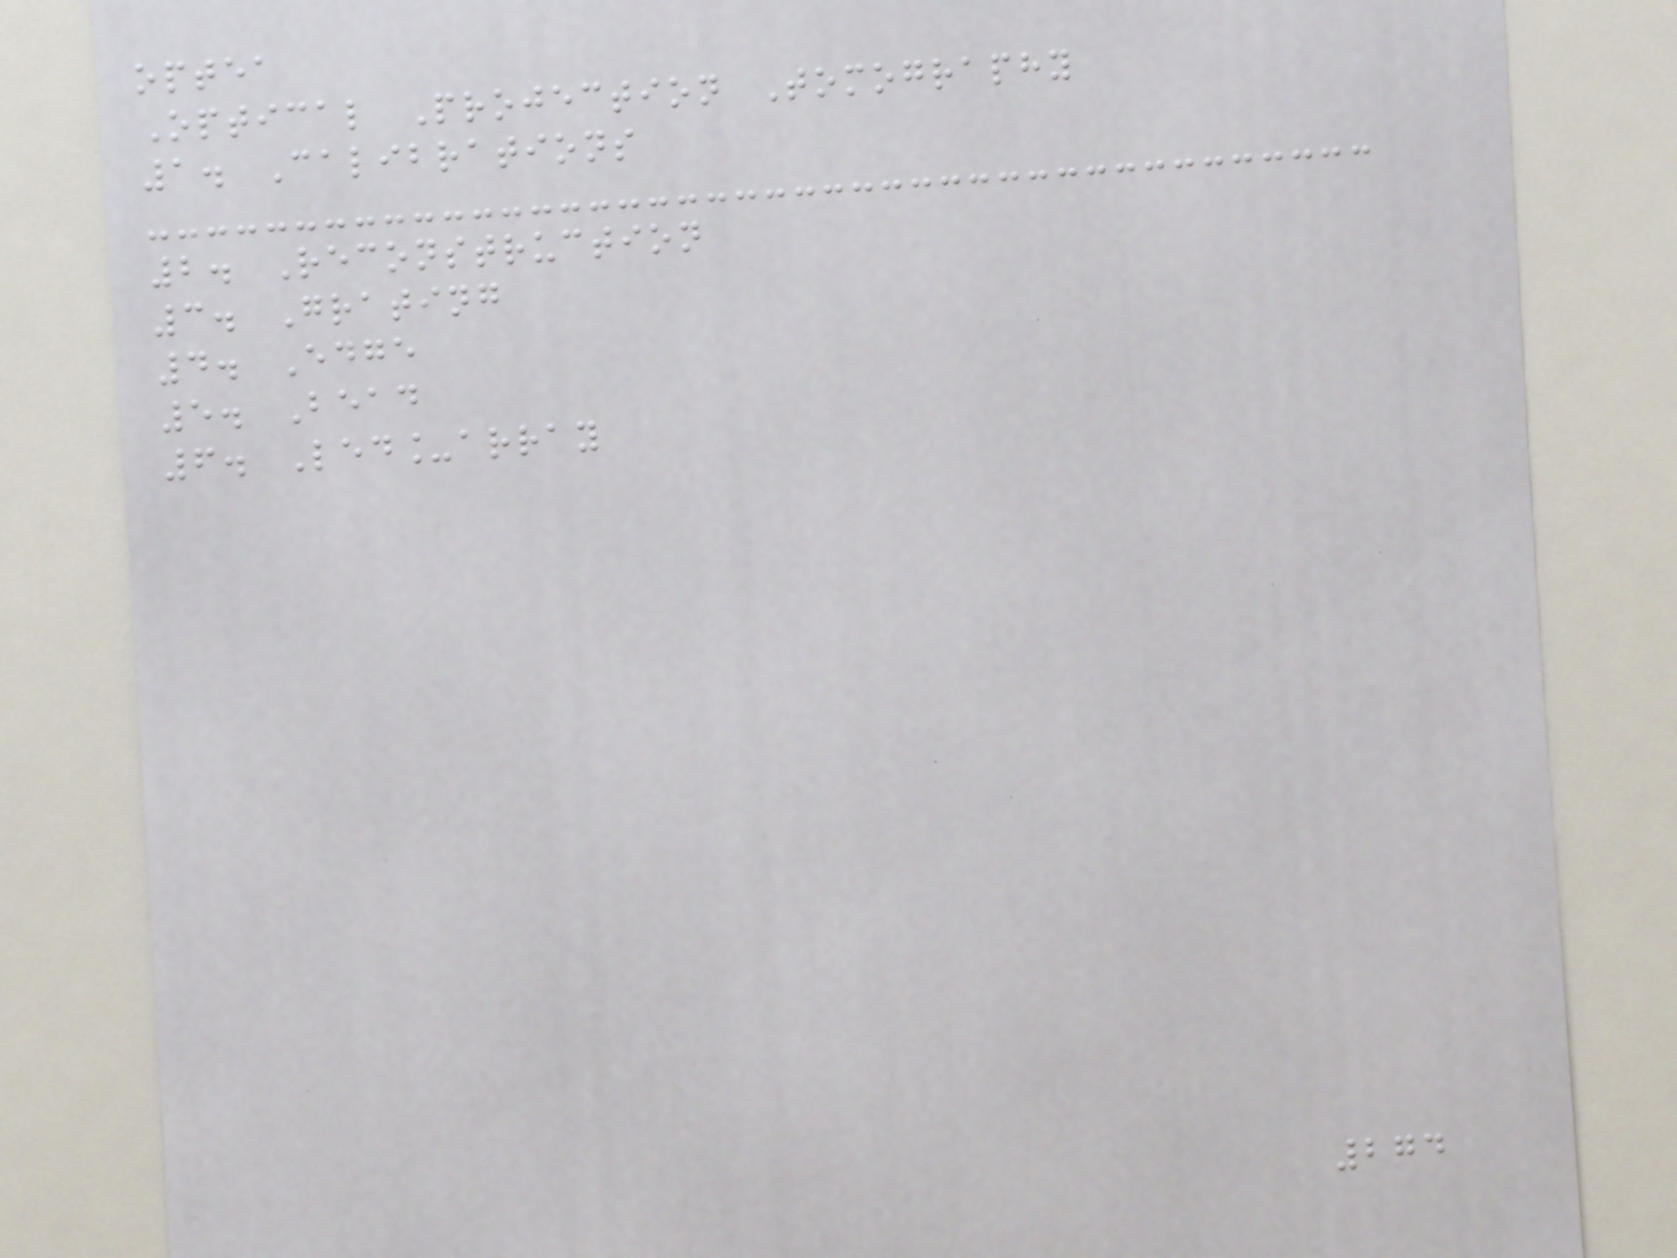optea
Optical Projection Tomography
1. Calibrations
2. Reconstruction
3. Grating
4. Edge
5. Bead
6. Led_array
274
